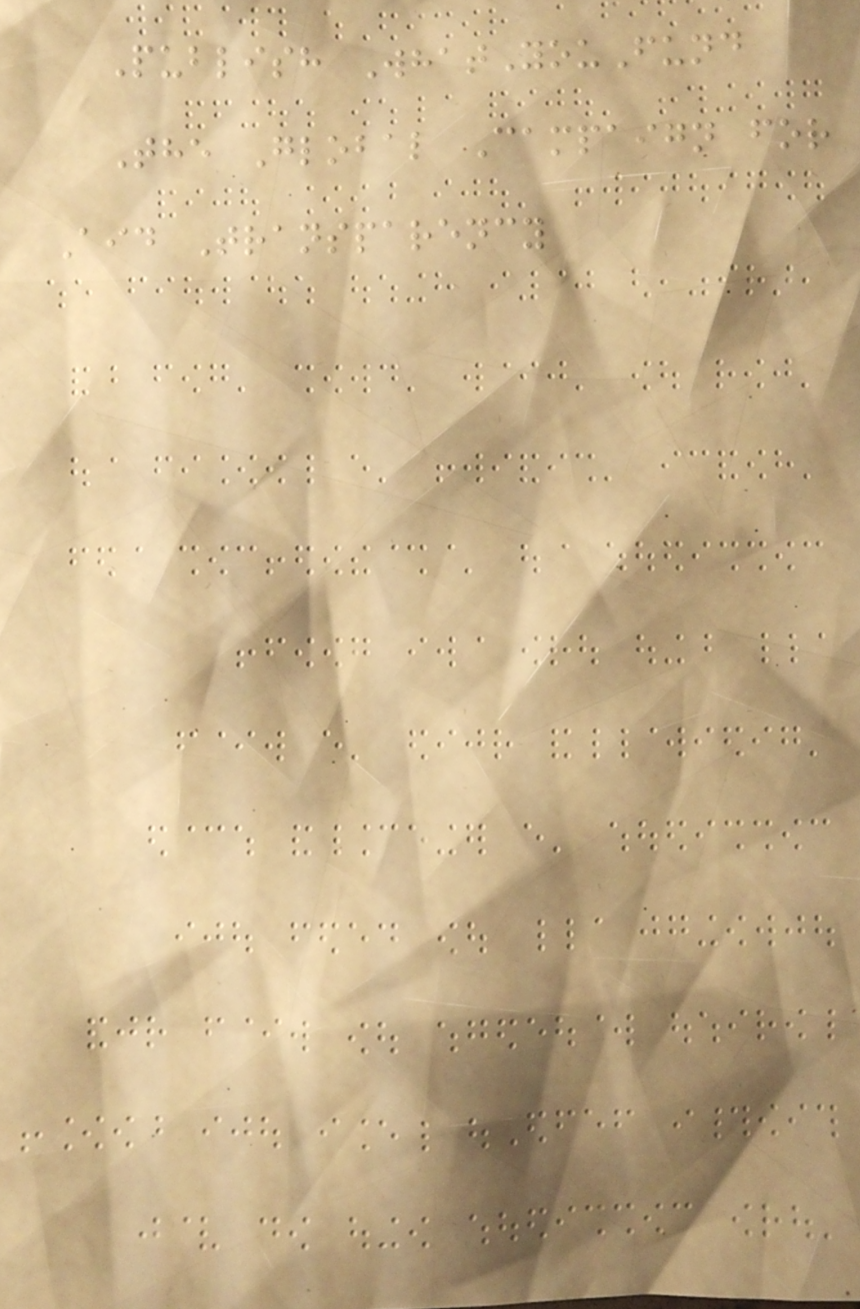Publish WhatYouFund
The Global Campaign for
Aid Transparency
